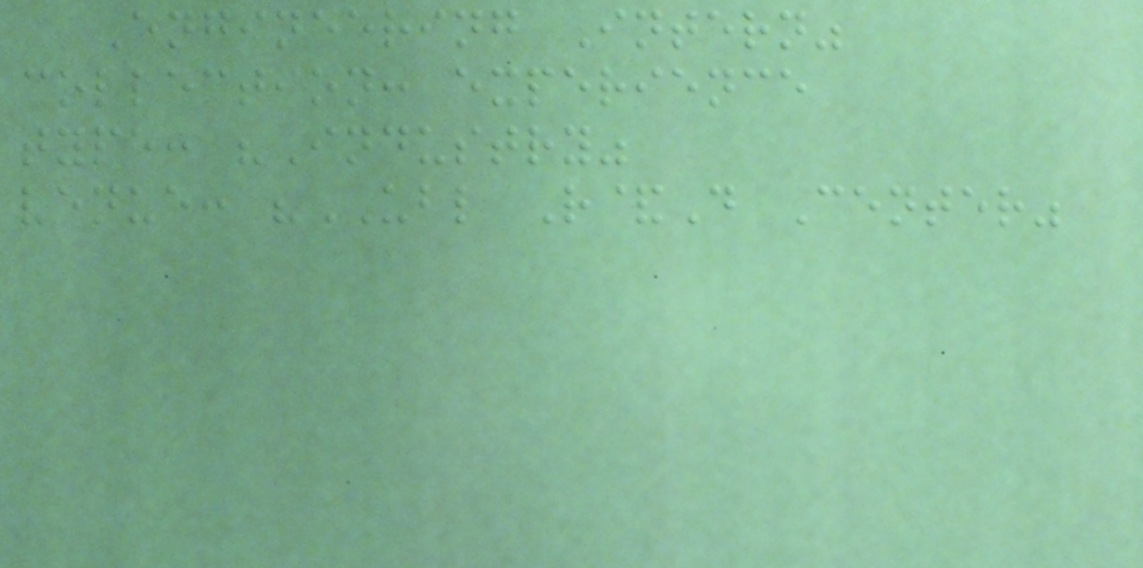Engineering Intern"
collection: experience
type: "Industry"
venue: "UBL R&D Center"
